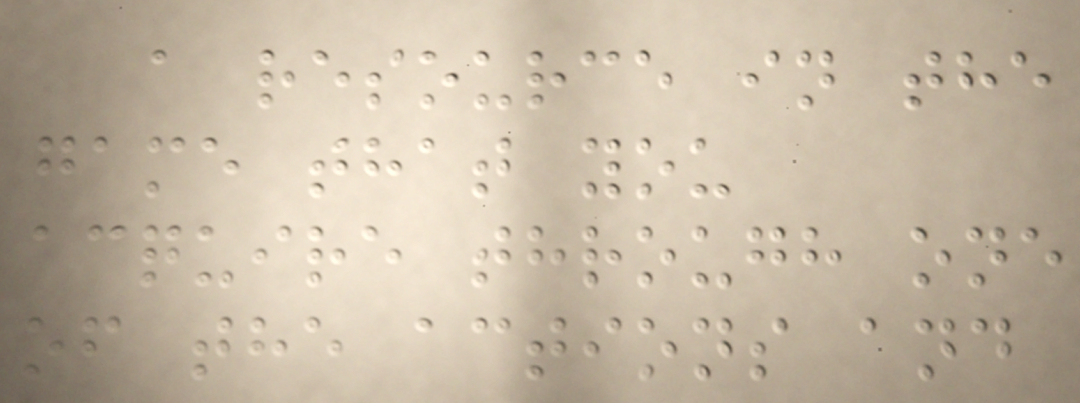a resource in the
game that you
acquire through one
of the actions and
